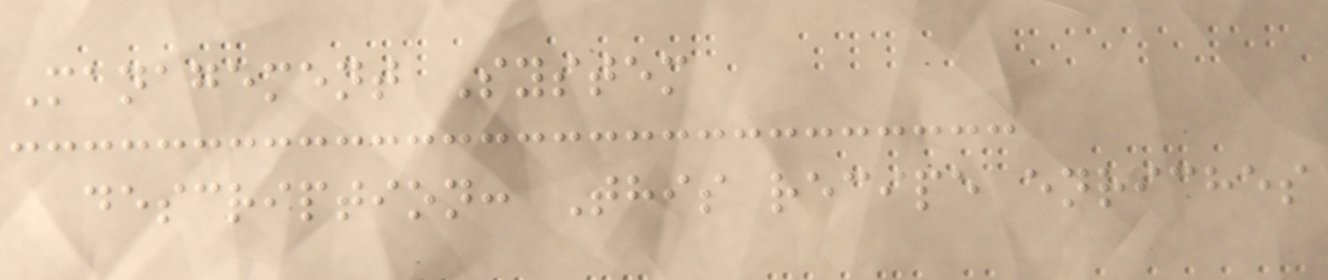Management System
description: This recipe enriches
